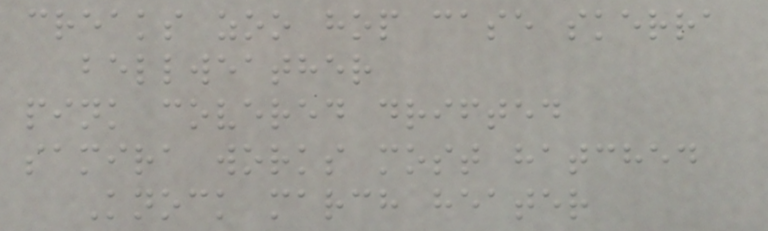creaks zoo hop case skerra
bellweather
pink covered drifted
samira works most hatched
Knock march heater
